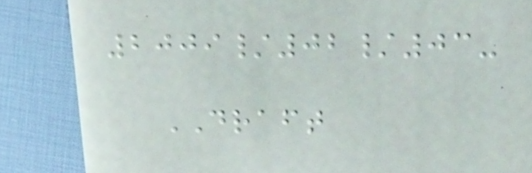2009/02/03-
DRAFT
